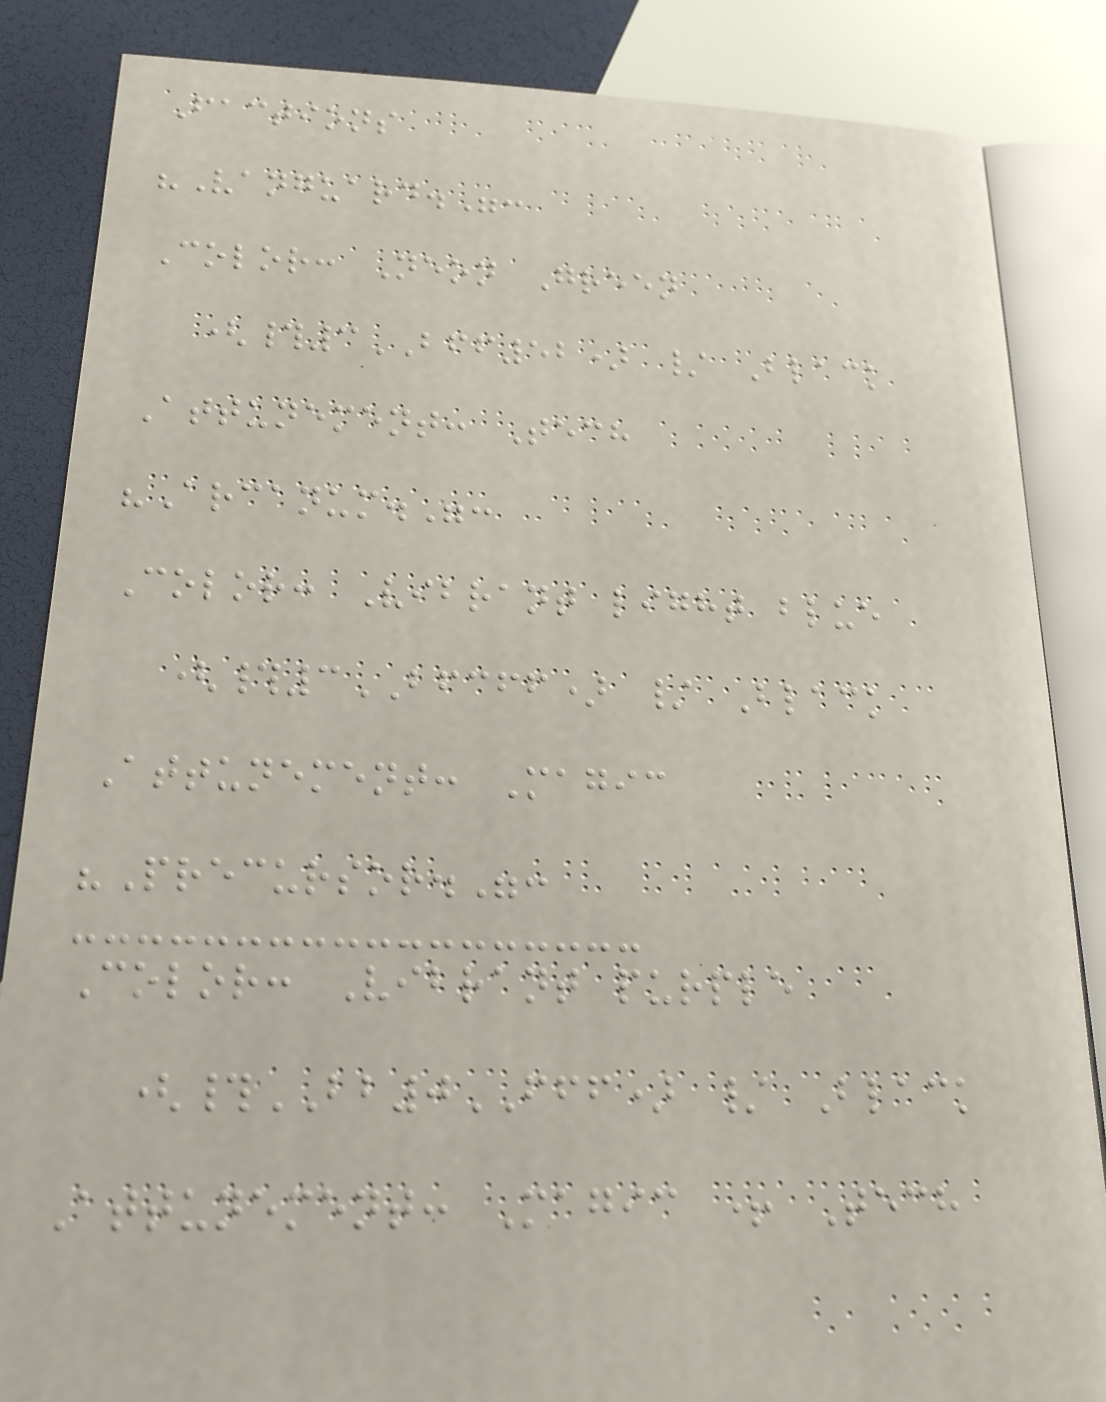Factions
"Vanguard.":
Color: Neon Green
(#3BFF52) / Black
Attunement: Tech
"Arcanum.":
Color: Vibrant light blue
(#3BFCFF) / Black
Attunement: Magic
"Precursor.":
Color: Vibrant purple
(#BB0FFF) / Black
Attunement: Magic + Tech
